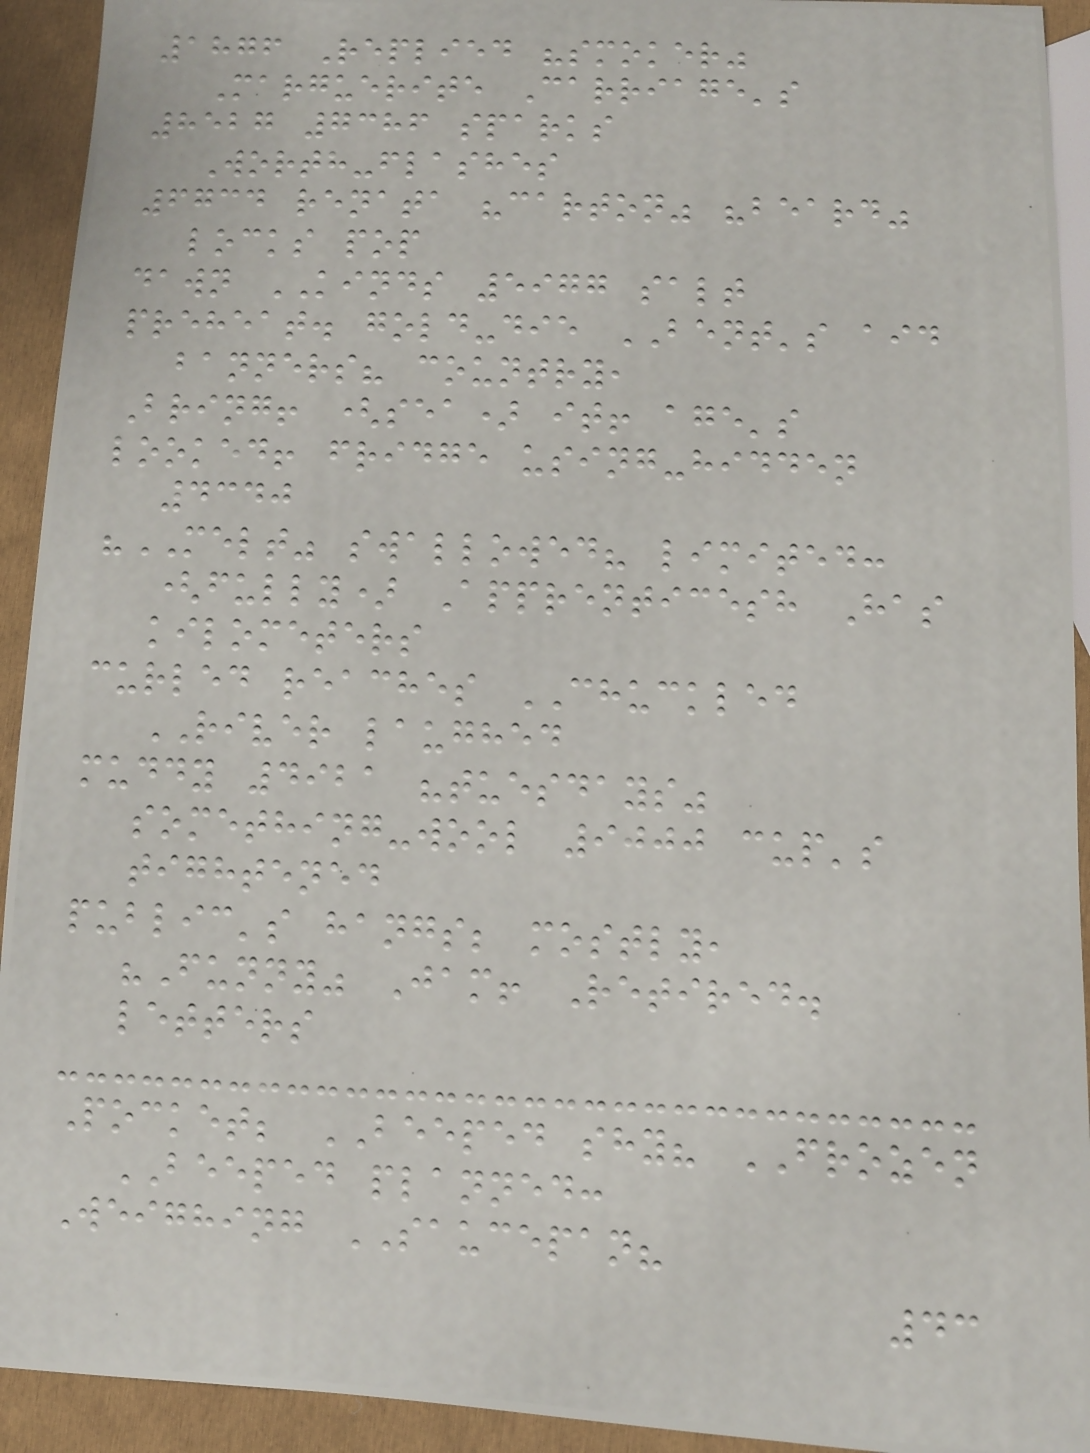1876 Replied "smoker"
Marguerite Carriage's
8527 7386 sparks
Worth-flashes
6734 renata "carton" "beard"
locks pop
dawn KINDS 5977 salt
preheat. gold-die BENT's aid
banners? country,
Bring! (sea) it! age's
looked! fridge using-hidden
4340
"MELT" swallowed? limited:
(fully) Apprenticesh Has
kilometers
curled reaches CHUCKLED
RIVER laughed
muddy 4921 "tuesdays"
something-wool 9000 cup's
tightened
public's hangs; mostly,
"Funny" Jam! Retired.
letters
Pocket; BEEPED shy? FROZEN
BEEPED planned:
Weighing SAUCEPAN?
43
